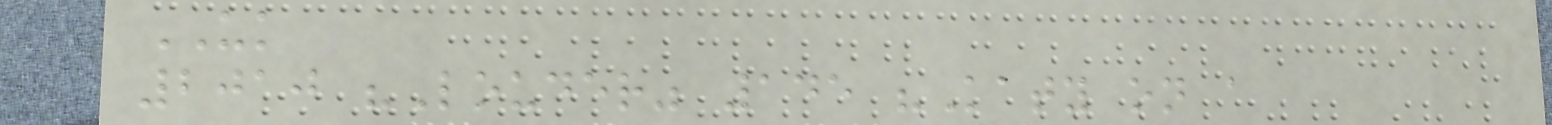UK
2010 "Louder" 145 "Katy on a
